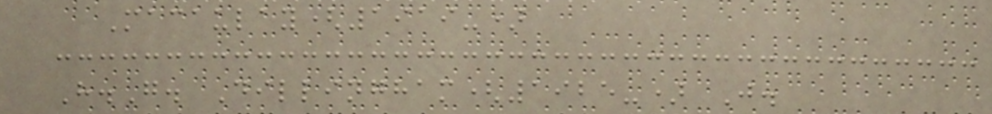Macaulay(1919-)
H.G. Dillingham(1925-) J.
